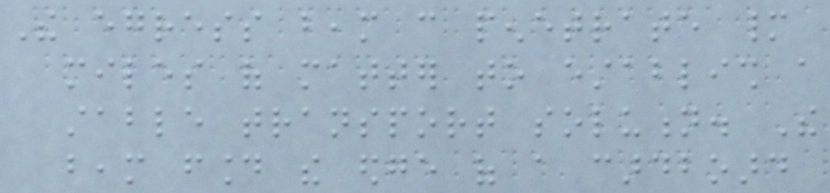The egress beam can penetrate many
miles of matter to establish a
stable transport solution. The
beam found the edge of a cardboard
